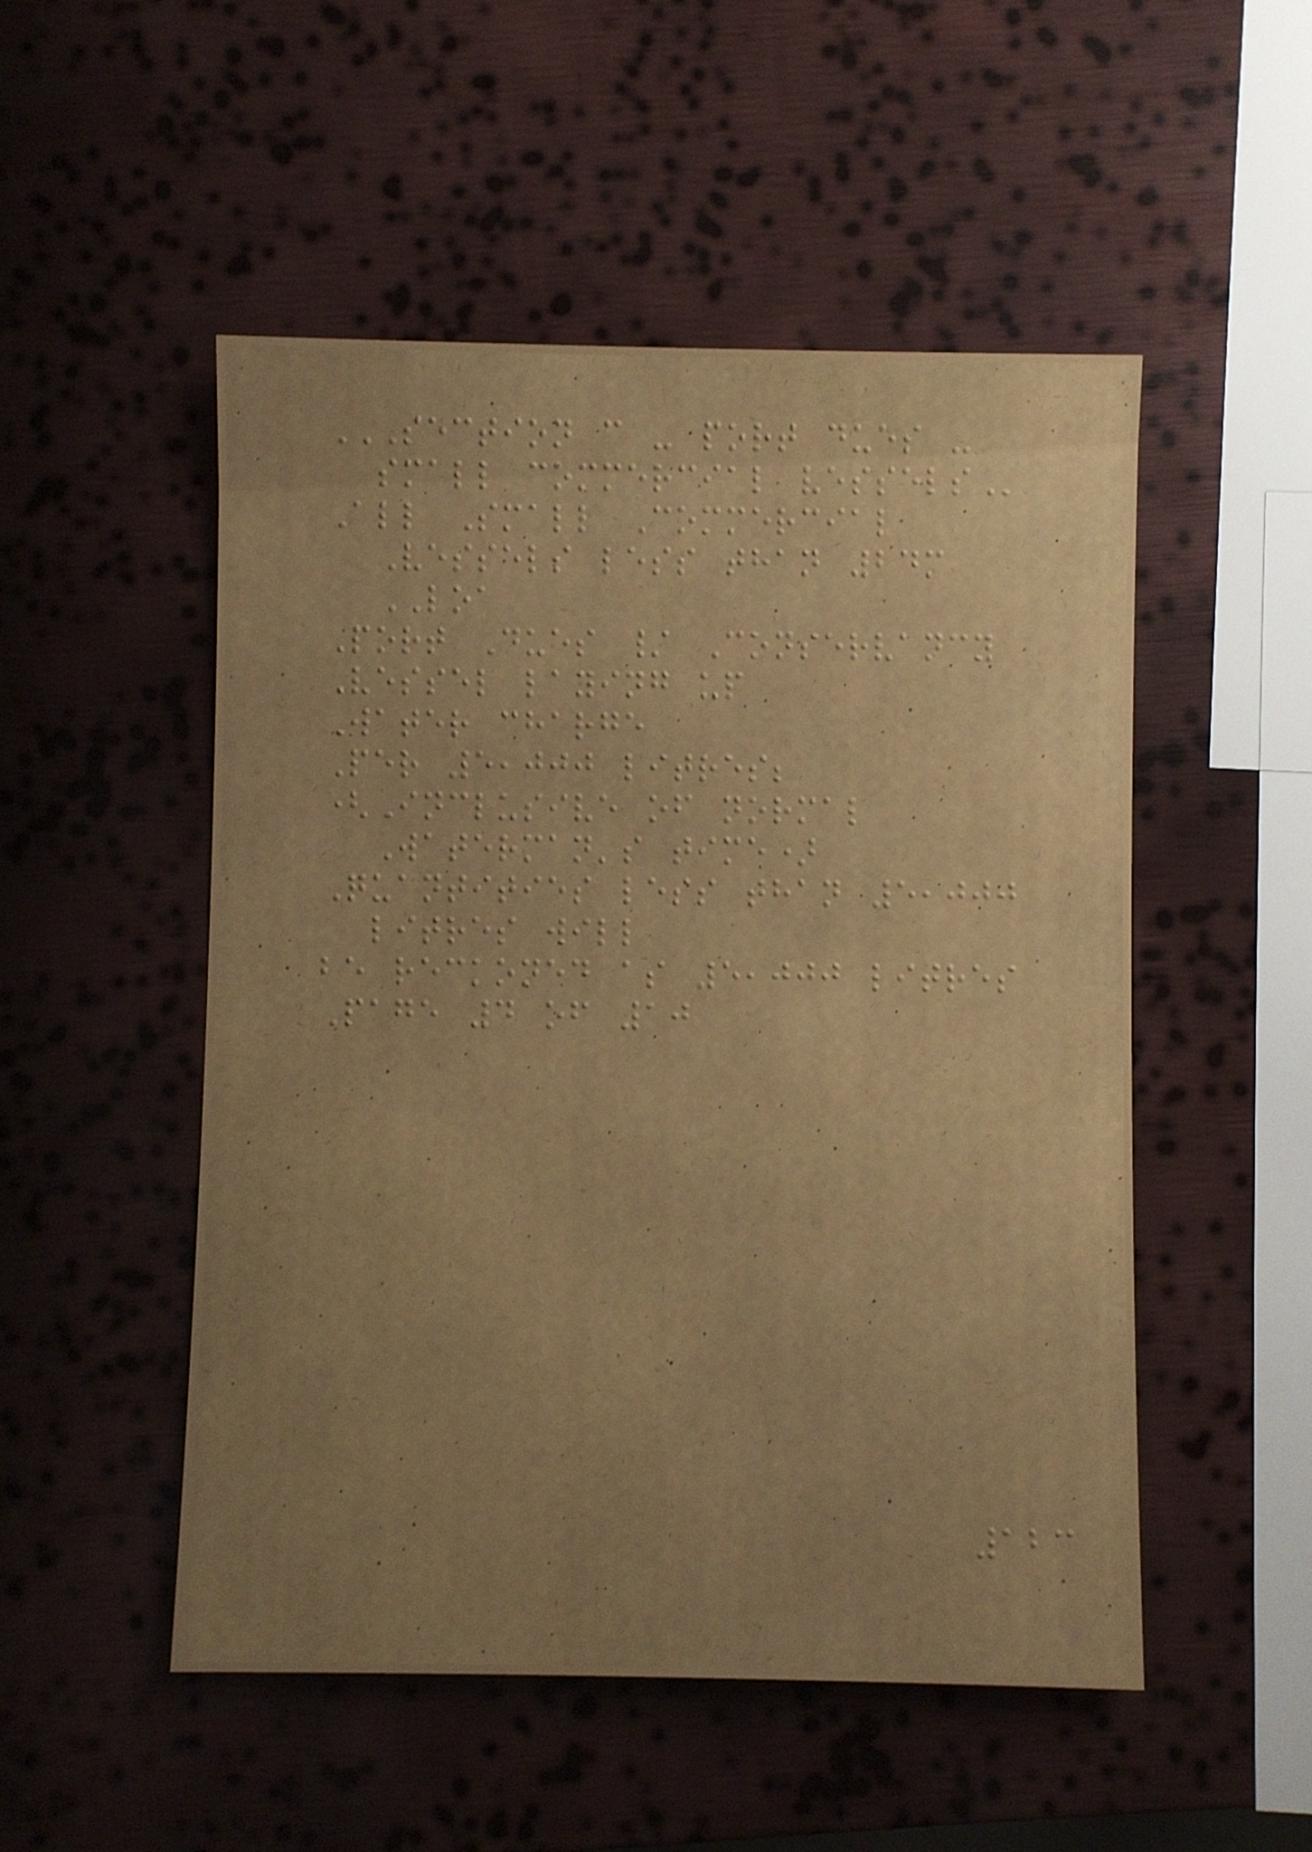SECTION C - PORT DUES -
SMALL COMMERCIAL VESSELS
All Small Commercial
Vessels less than 24m
LOA
Port Dues / Conservancy
Vessel laying up
Water charge
Per 5,000 litres;
(Inclusive of normal
Waterman's time)
Quantities less than 5,000
litres will
be reckoned as 5,000 litres
Page 4 of 10
123
